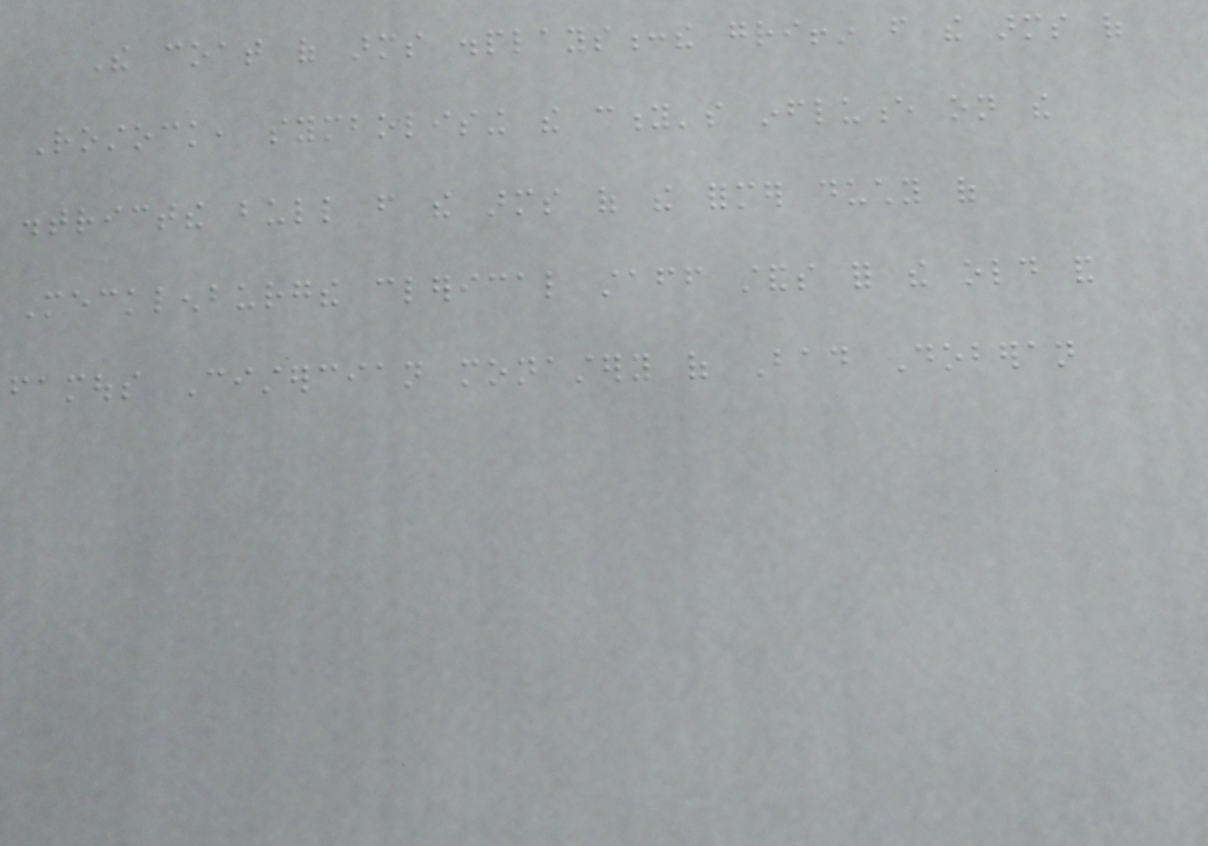The coat of arms displays:the griffin from the arms of
Rostock, symbolising the city's influence on the
districtthe bull from the arms of the former duchy of
Mecklenburgthe clerical staff stands for the old and
famous Cistercian monastery of Bad Doberan
